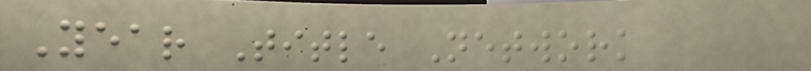Year Title Network
